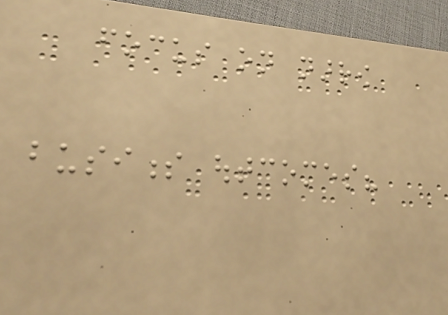focus on narrow
business outcomes?
